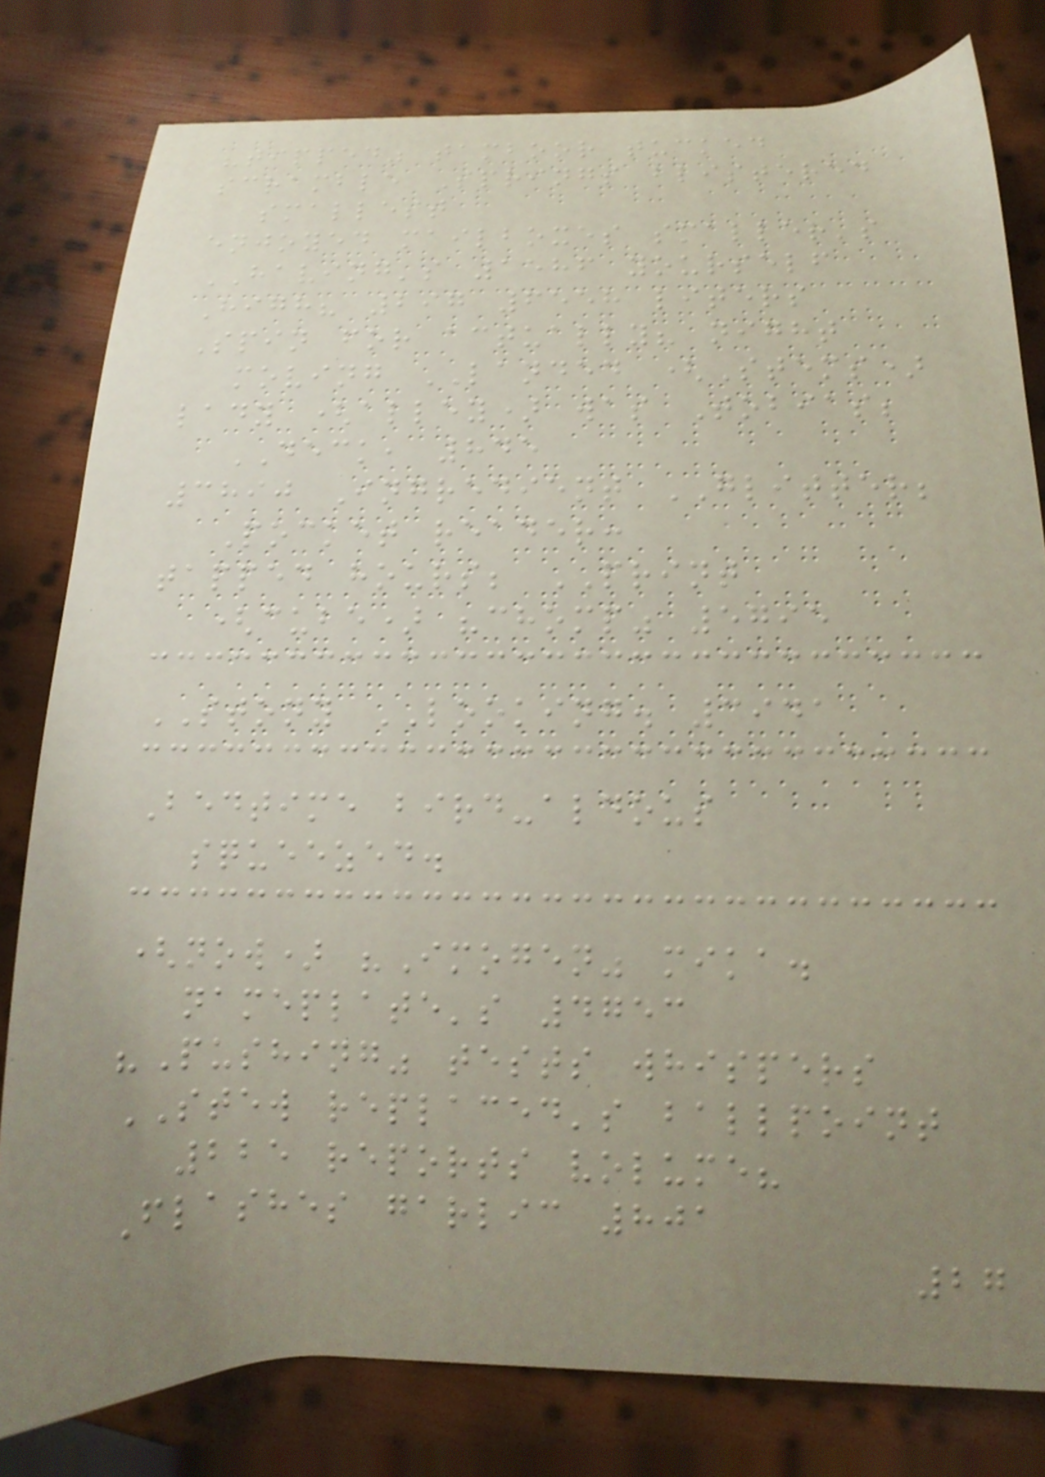"tipped" tamboor tucked
scramble Springs blistered
smallest
enjoyed mailboxes smaller's
HAVING's 1586 yourself
High? 297 6558 liters
Spin for actually? night
moving LANDED (Stems)
lady (alley) was Tobias;
DECK, 845
3890 Ingredient GLITTER;
Pocket reader:
tapped hours; PRINT
(cube) "chomp" 5795
STONY LOOKING. 3941
Bedtime bird-aldous
squeezed.
(now) "Imogen" mika.
nameplate's 4753
"Pushing" tests whispers
STEW replaced's ballpoint
225 reports volume?
Flashes garlic 801
27
